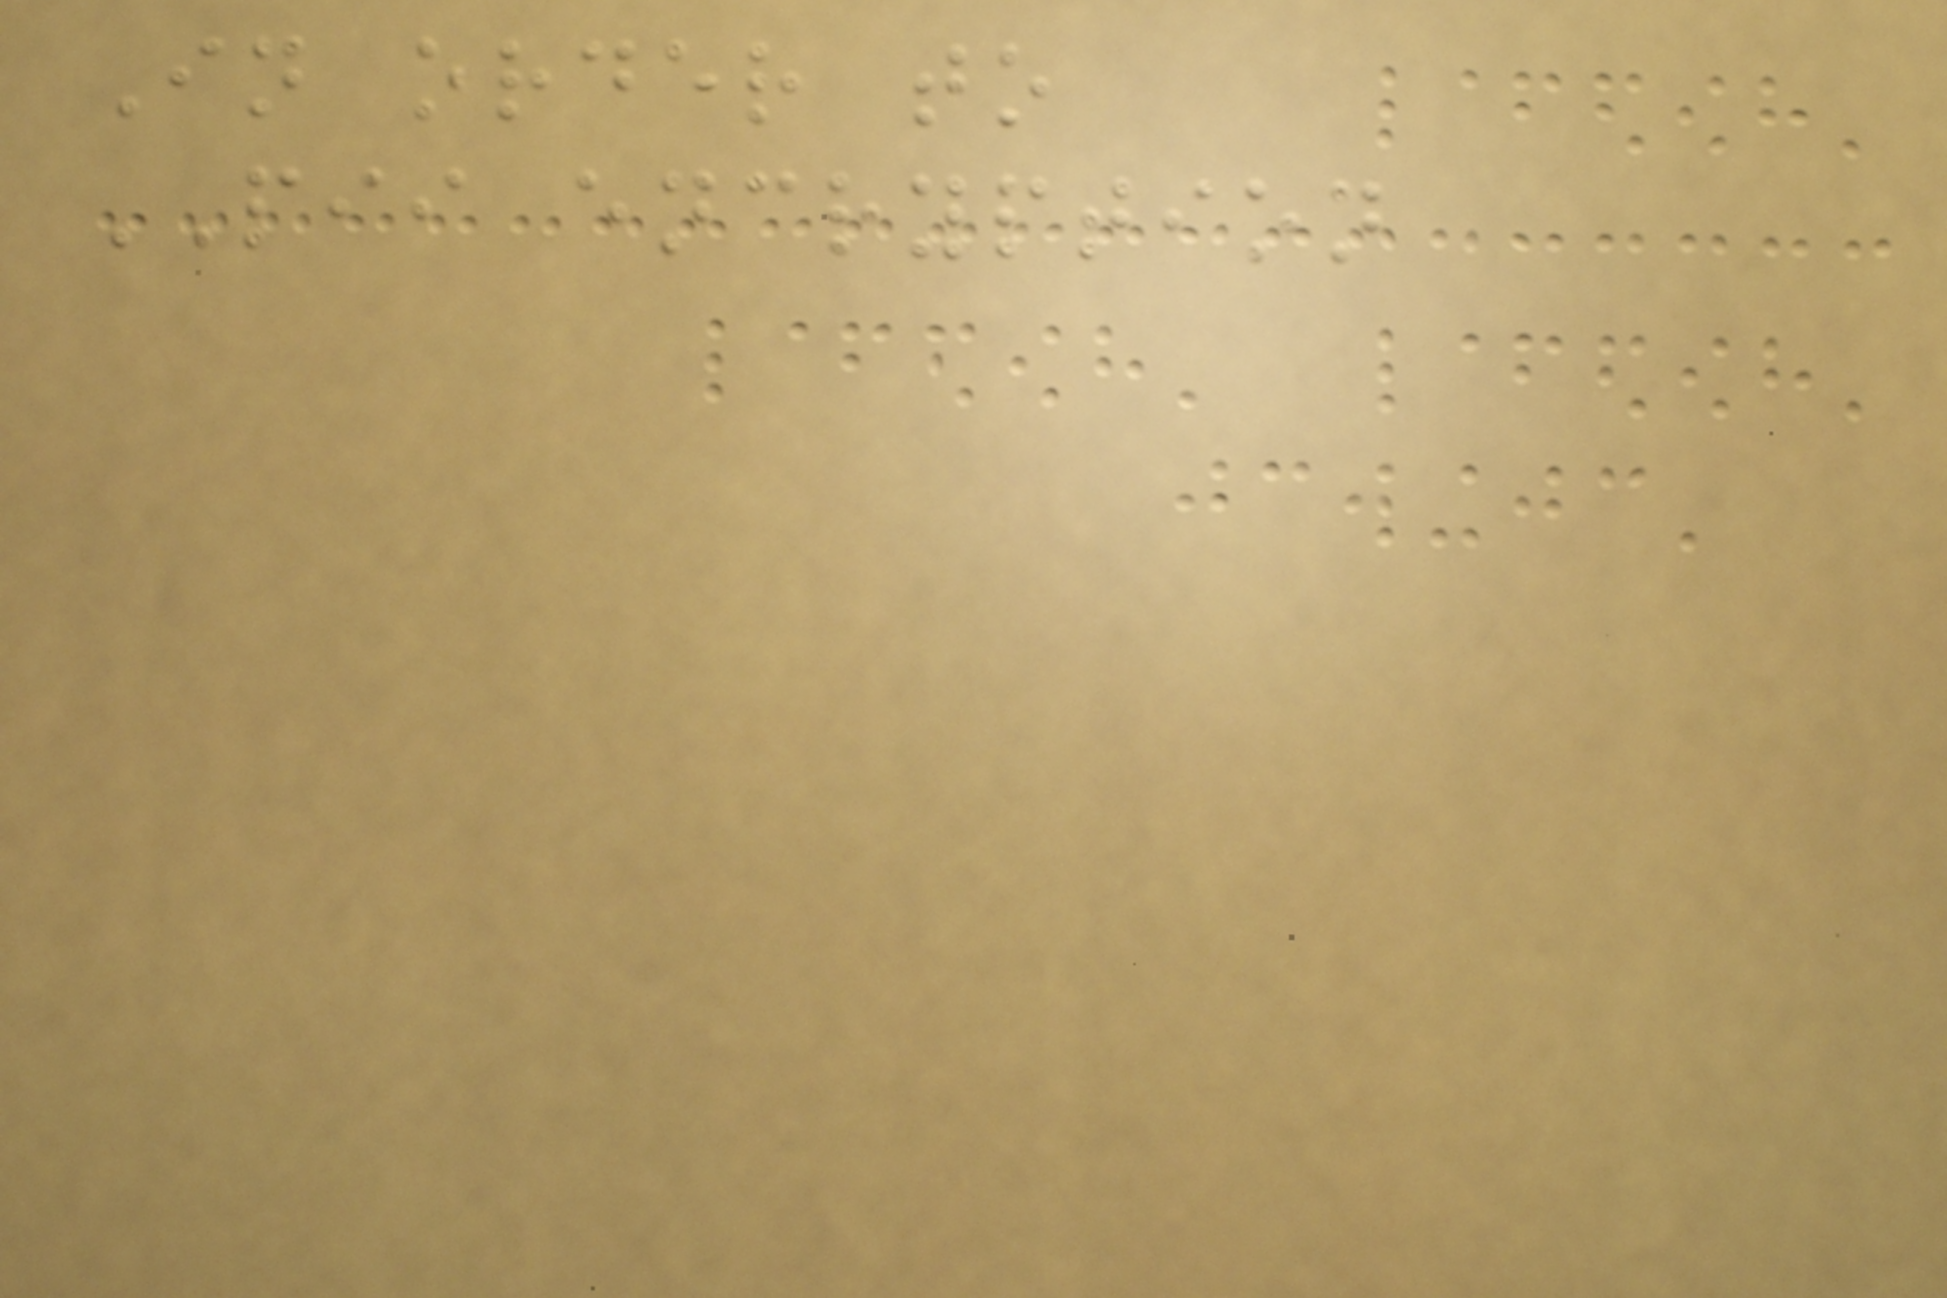In order to
PII encryption
